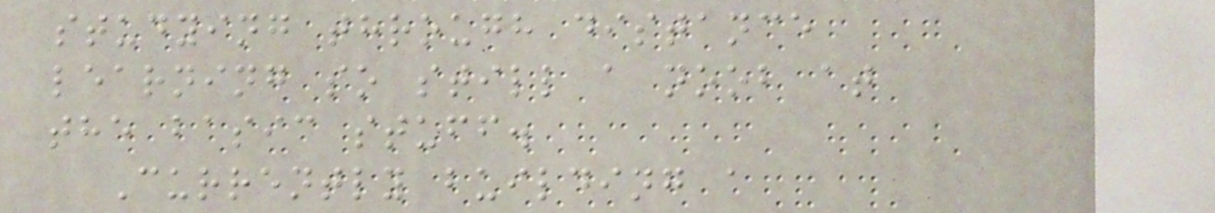studying through distance
learning so still a noob at
the basic stuff.
Currently building a
